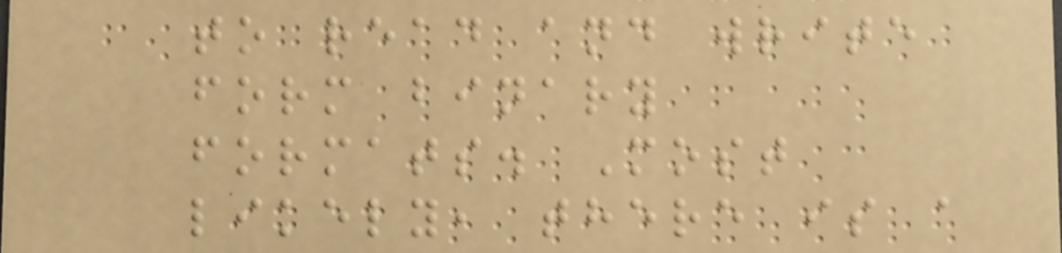to read and write
form binary
formats. Most
likely, there is a
